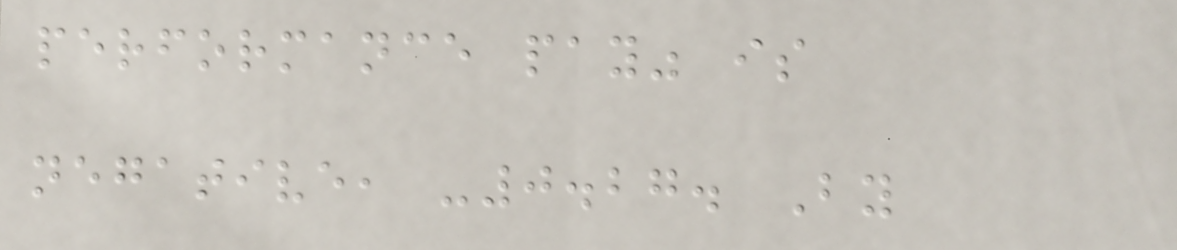performance pay" is
negative, -0.27. By
